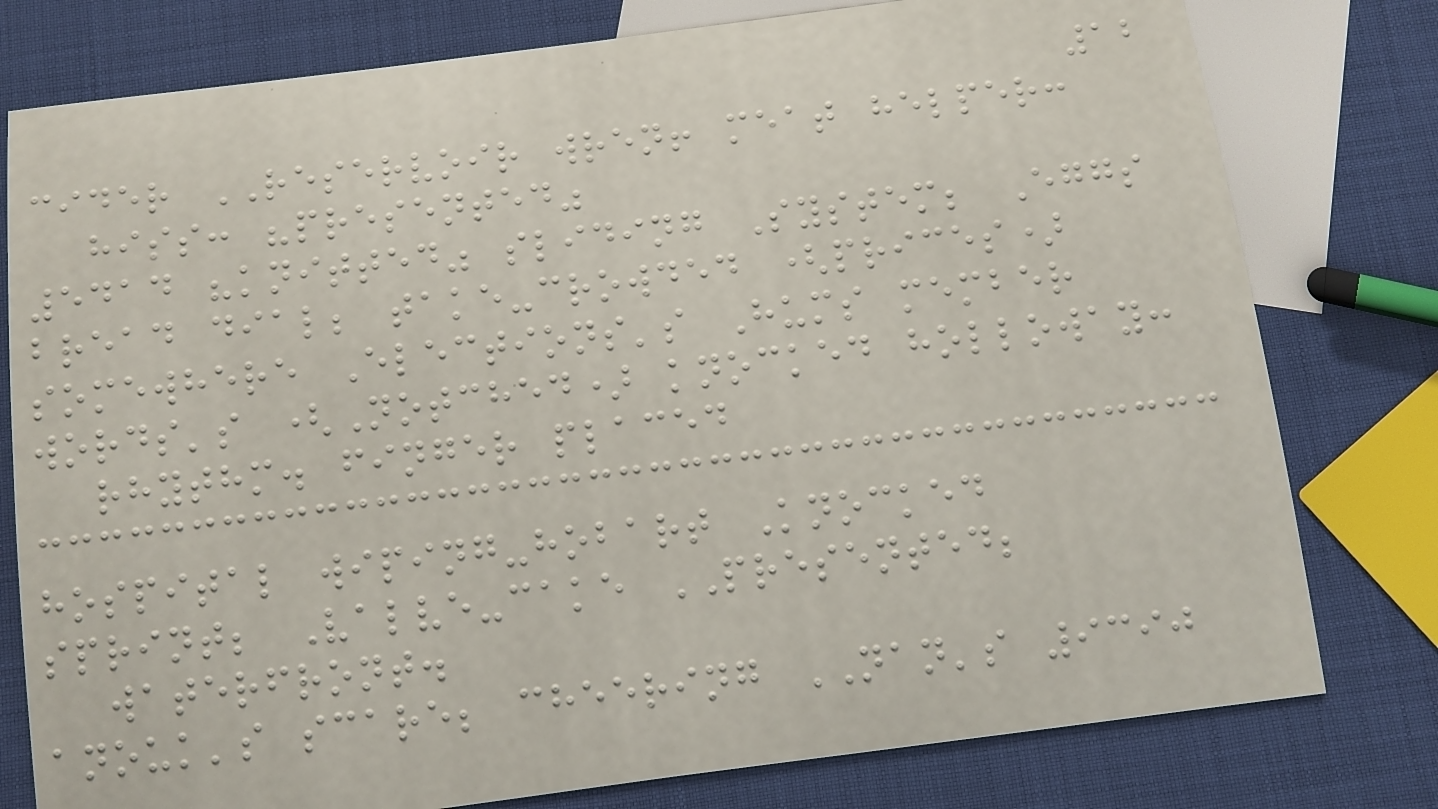12
cider RESERVOIR wren! meat helper:
hiss: "presented"
5414 "knitted" sliding System; Eggs
bread dial; take-crowded (prices)
somewhere Elections's Hums member
words's (Notched) knocked holloway:
rhythm. finger placed
hospital wiping-hobart Knocked
sprint; Valve-cake PRESENTED;
waterfront.
anouk's scare; cheering NAN's 9390
